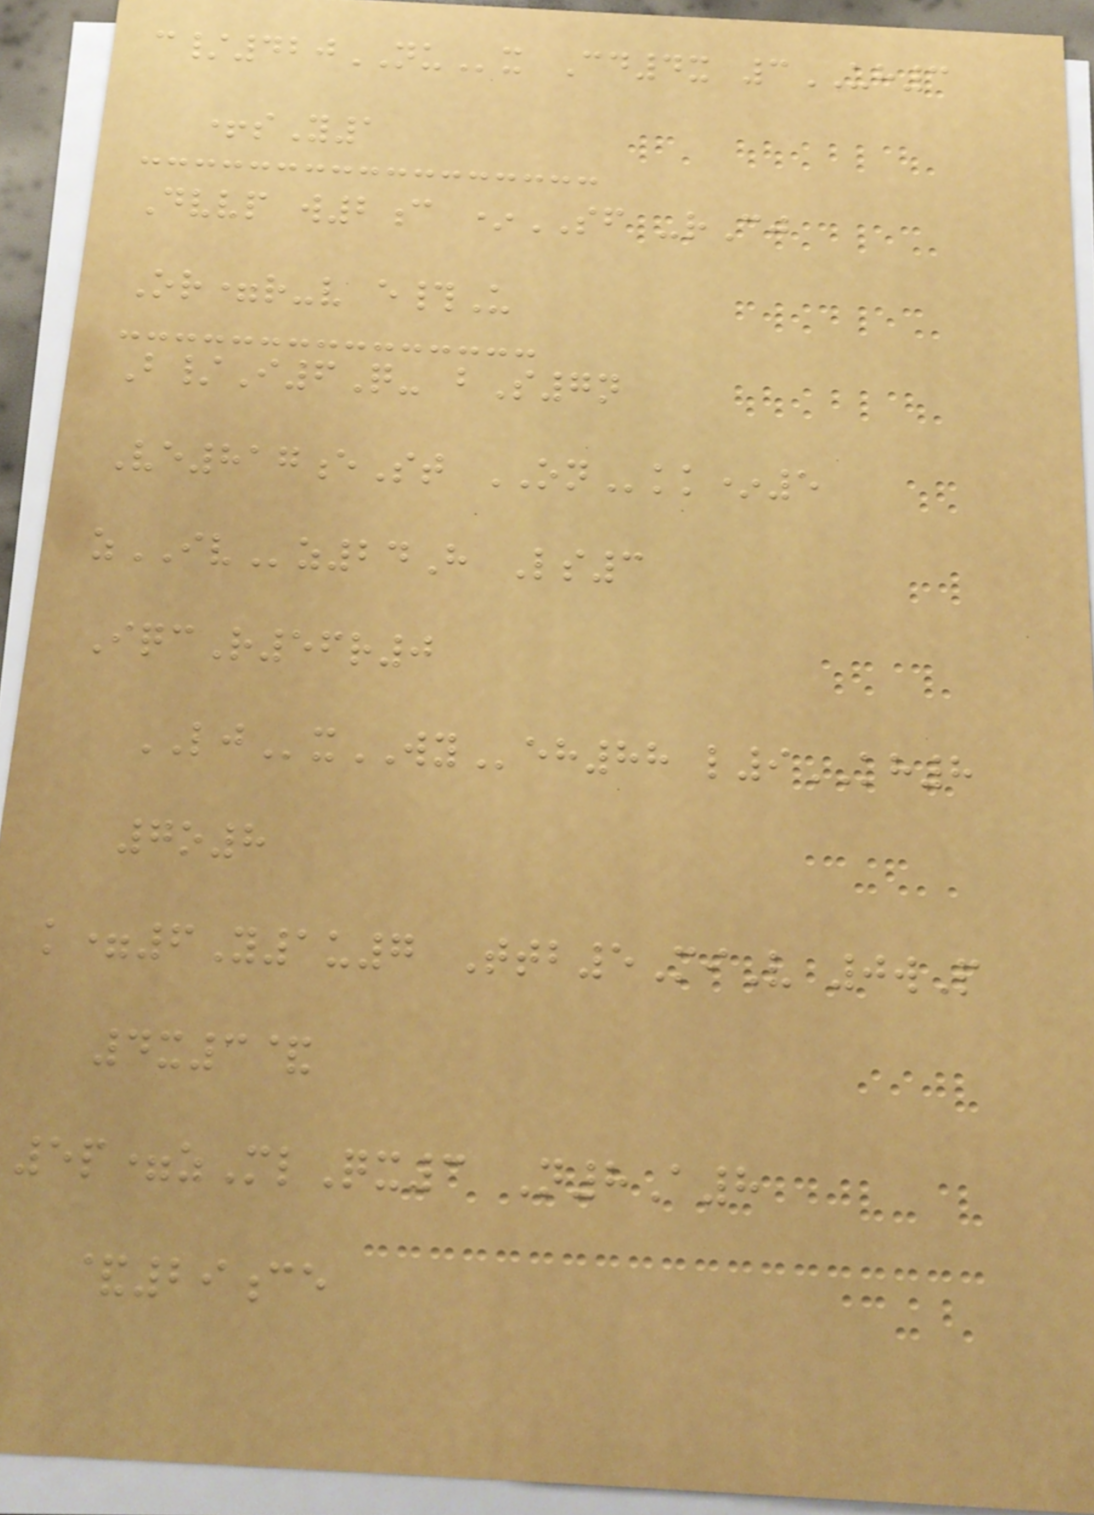c/420NUx Cd4x 3UH3
+sY1
Dvvp w2c *SF -rCj
Or=r-v e#U
B/I6Q- bS7n
Ve817eSt ONkk*5
zIVz24H Ls3
IqcR56r0
LJxWYeh88 l9KH8
7o8
k=6Y1u7 Ttb5MiV 0wP
4x3&
5p=zMlQx3 N8A8
&29ce
